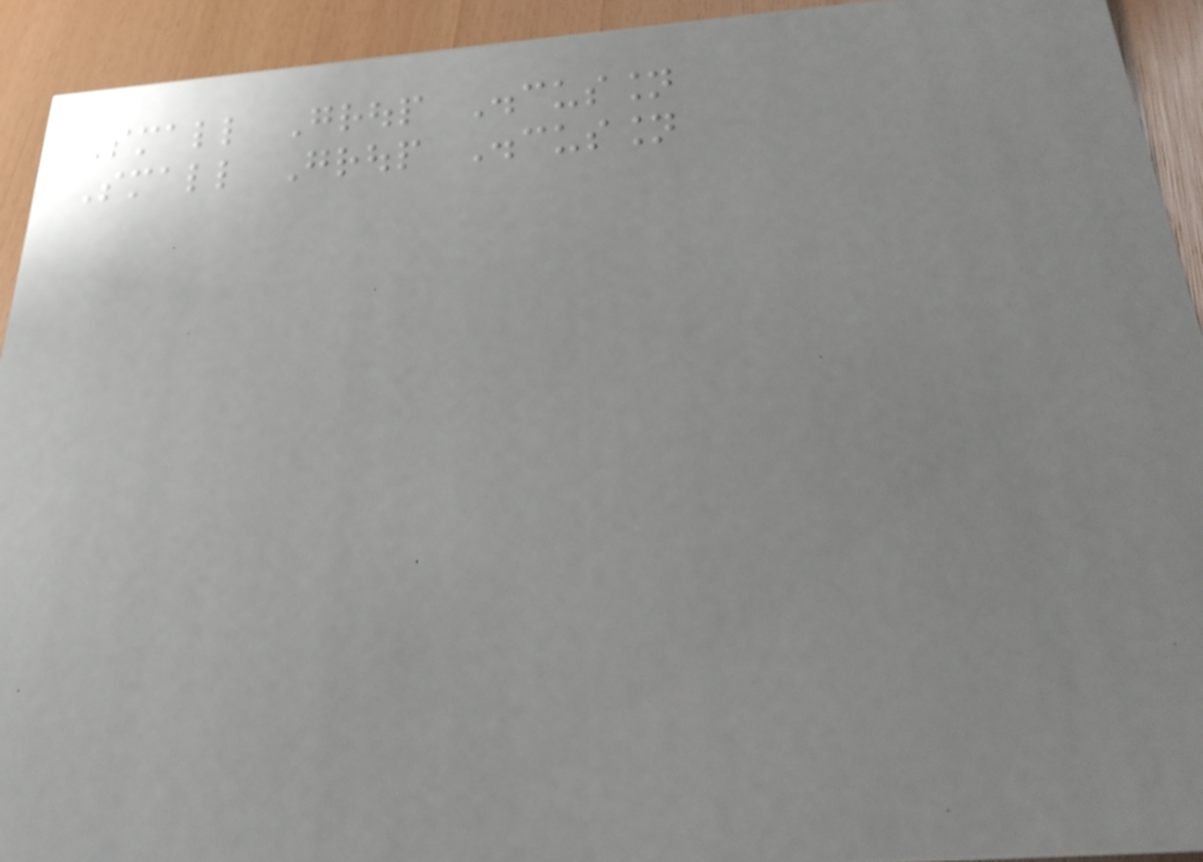Small Group Discussion
Small Group Discussion
